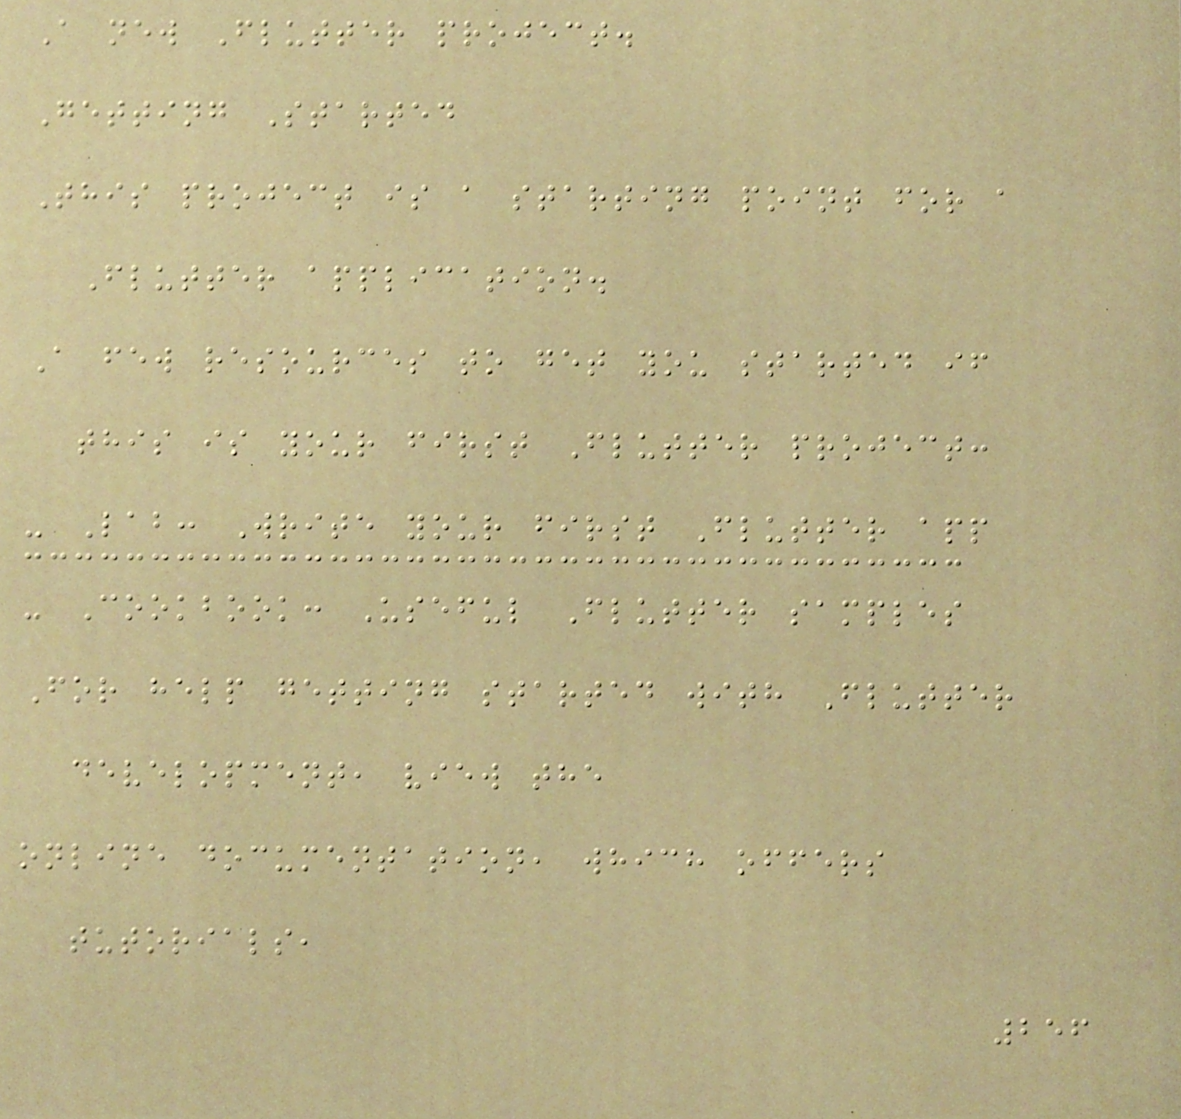A new Flutter project.
Getting Started
This project is a starting point for a
Flutter application.
A few resources to get you started if
this is your first Flutter project:
- Lab: Write your first Flutter app
- Cookbook: Useful Flutter samples
For help getting started with Flutter
development, view the
online documentation, which offers
tutorials,
256
